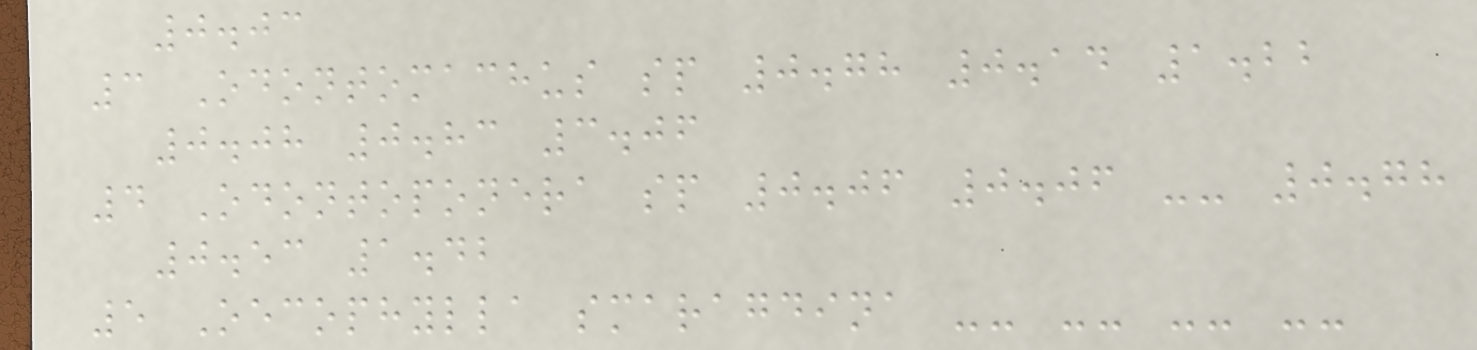0.03
3 Odontomachus sp 0.78 0.14 1.22
0.08 0.83 3.06
4 Odontoponera sp 0.06 0.06 -- 0.78
0.53 1.42
5 Oecophylla smaragdina -- -- -- --
